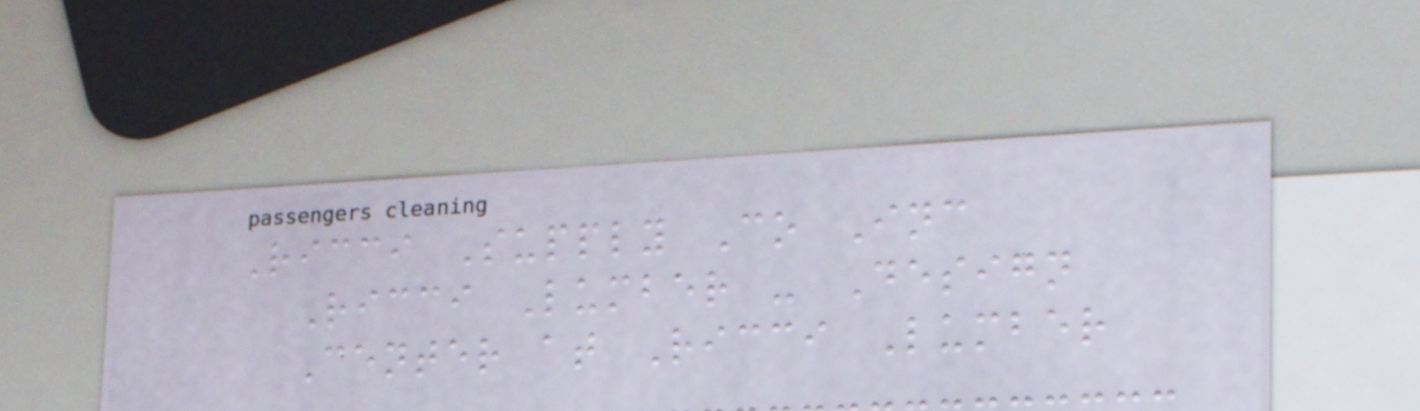Ricci Supply Co Inc
Ricci Lumber - Design
Center at Ricci Lumber
